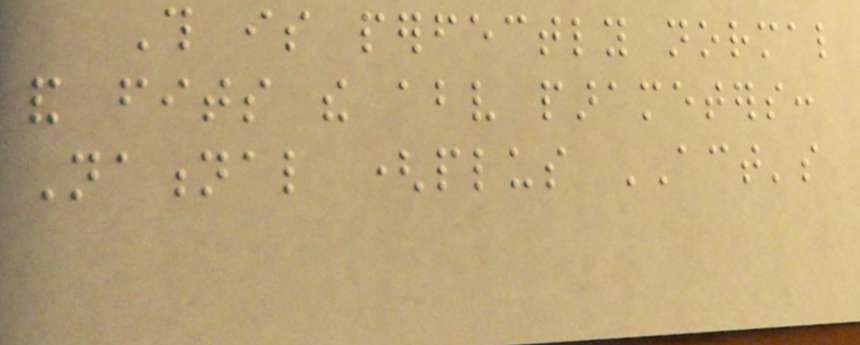This is perfectly normal
and fits the above parameters:
National (plus ACT's
